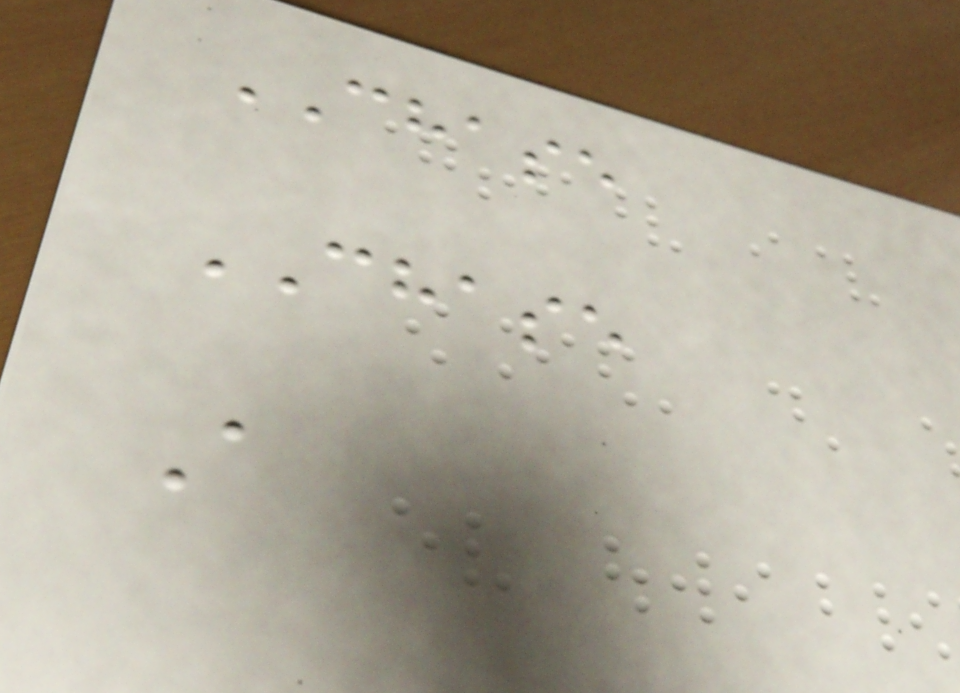CHASE
CHASE
A
